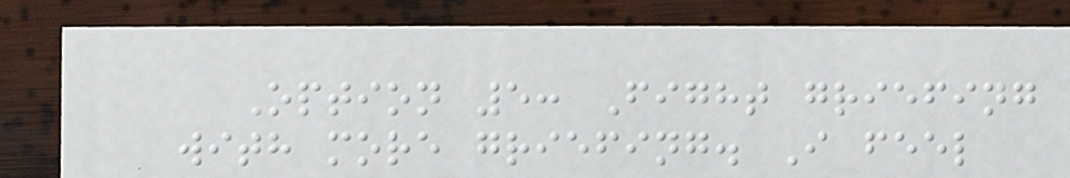Option 5: Fight griefing
with more griefing. I feel
